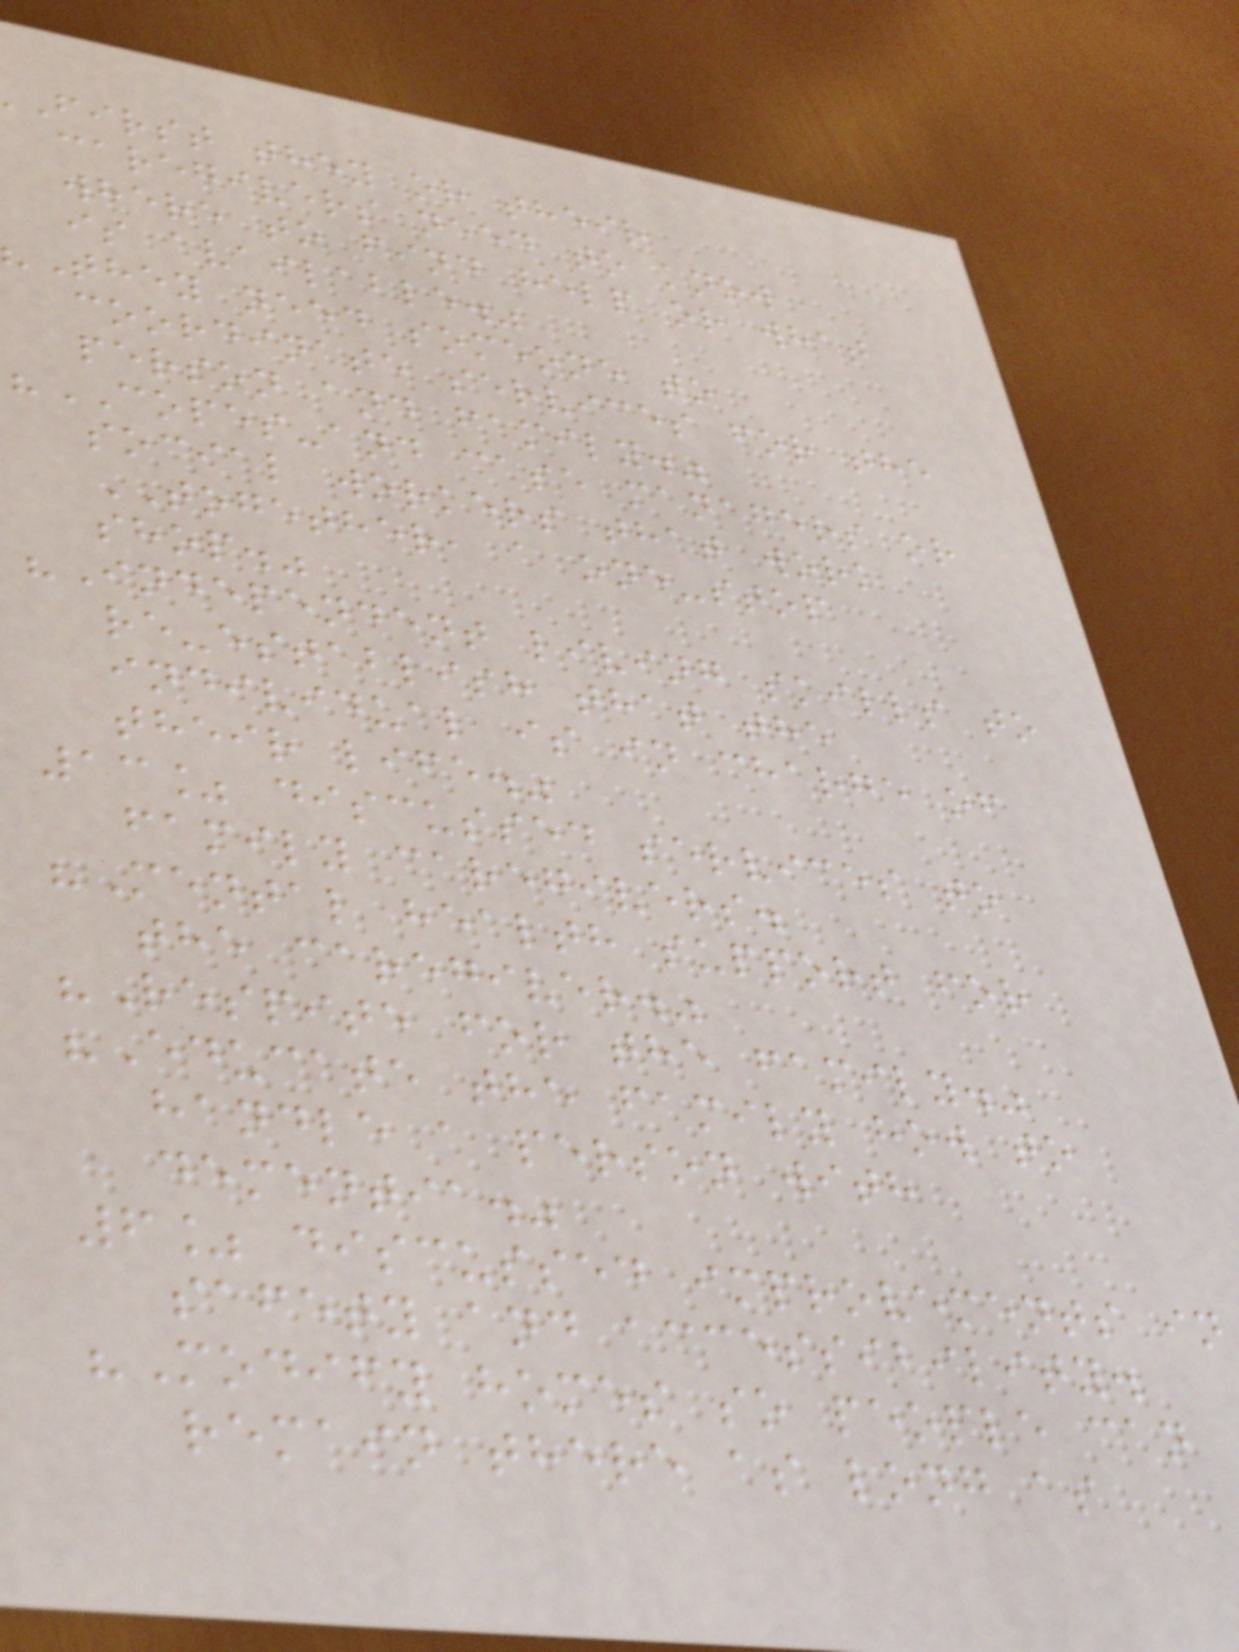First they or their
caregivers need to know
where to find help or what
is available."
They need someone to
coordinate services for the
person and family."
"COPES-and case managers or
social workers that work
TOGETHER, a one-stop
shop."
"Independent living skills to
re-establish that the
individual is in charge of
their life."
13% discussed services to
family caregivers.
"Mental health support for
the caregiver."
"Respite for the family."
"Educate the family how to
handle a person with
dementia."
6% discussed improvements in
safety and accessibility.
"Modify homes so people can
remain there as long as
